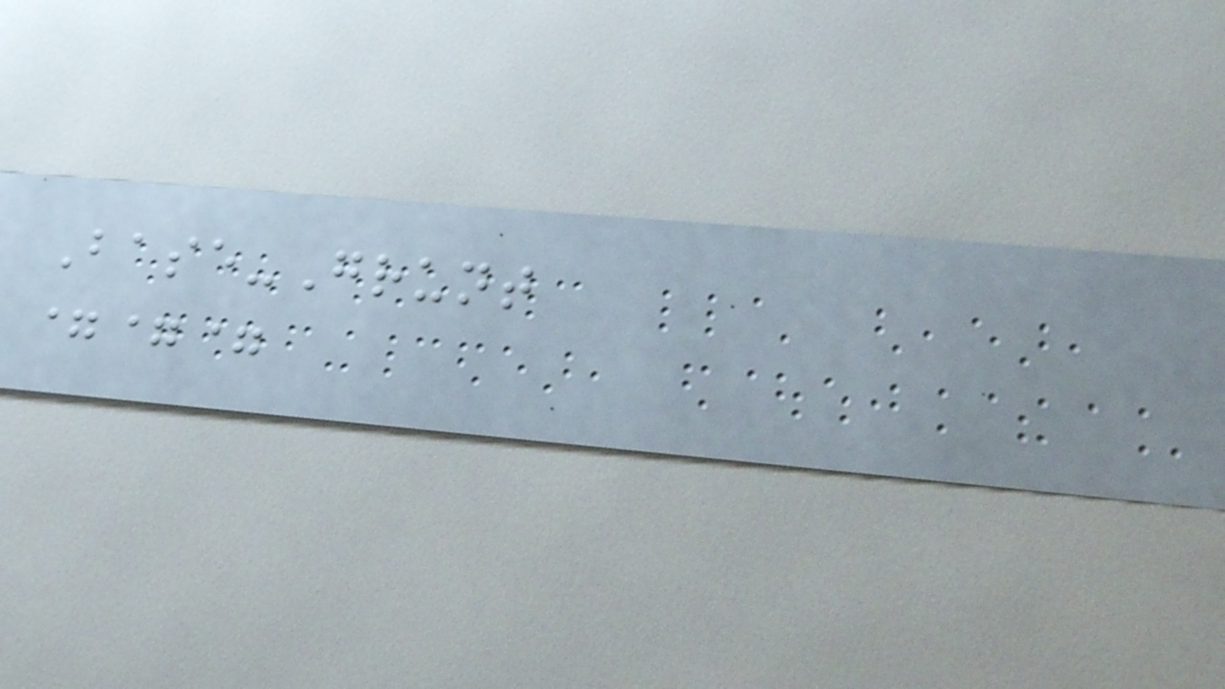Base-Grunt
===
